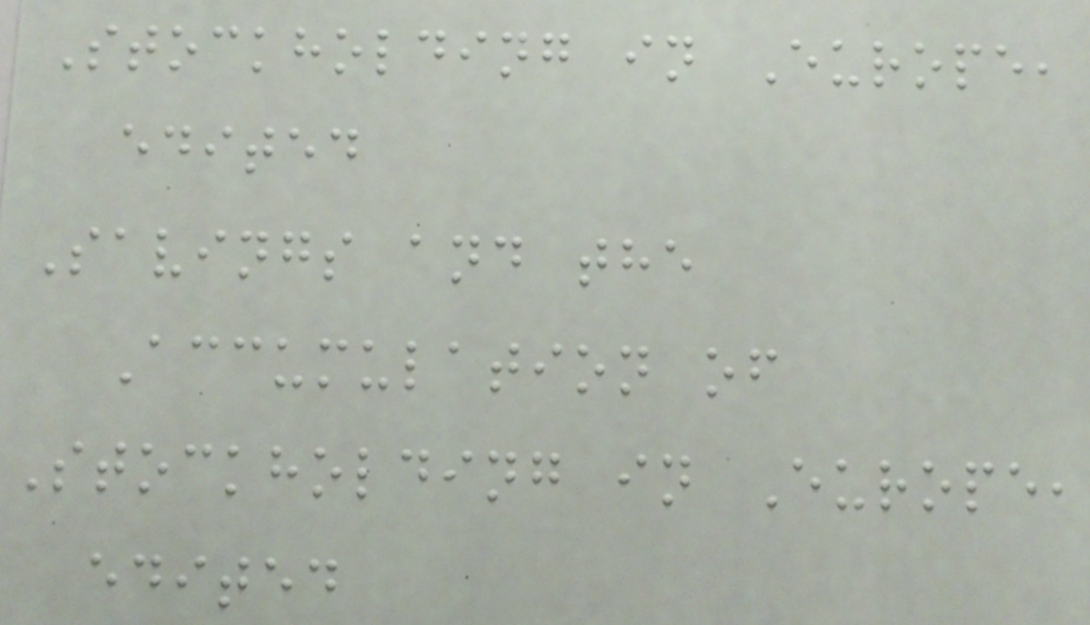Stockholding in Europe,
edited
Savings and the
Accumulation of
Stockholding in Europe,
edited
